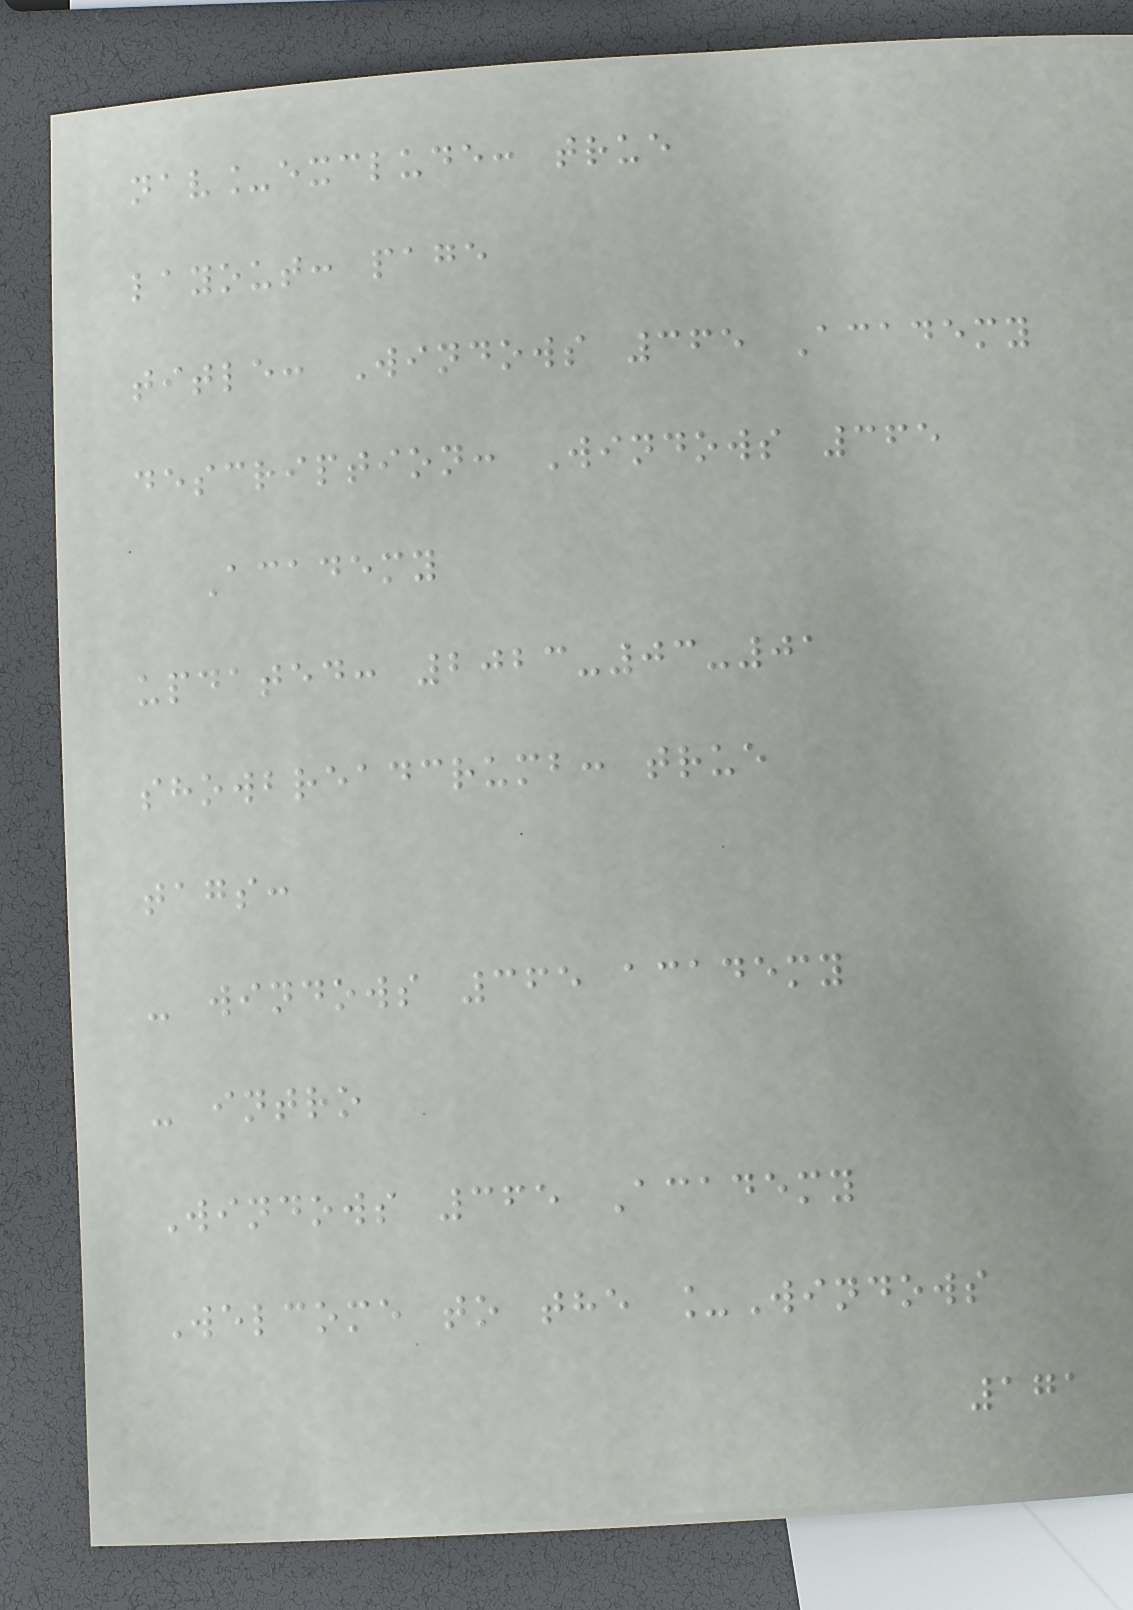nav_exclude: true
layout: page
title: Windows 365 Academy
description: Windows 365
Academy
updated: 2023-03-01
showbreadcrumb: true
tags:
- windows 365 academy
- intro
Windows 365 Academy
Welcome to the _Windows
171
